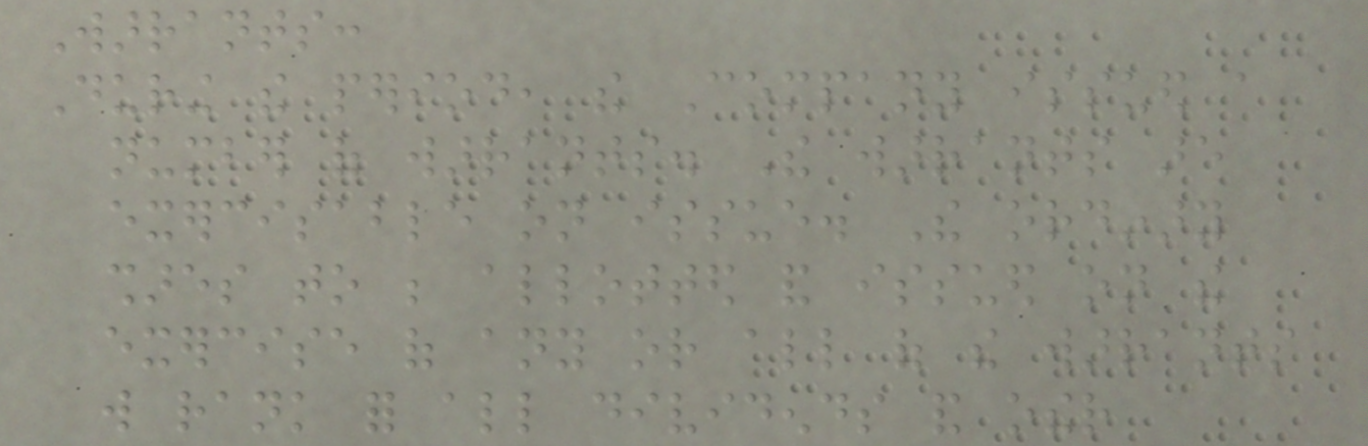Warrants:
During the period, the Company issued a
number of warrants. The warrants are
exercisable on issue. The ordinary
shares to be allotted and issued on the
exercise of any or all of the warrants
will rank for all dividends and other
